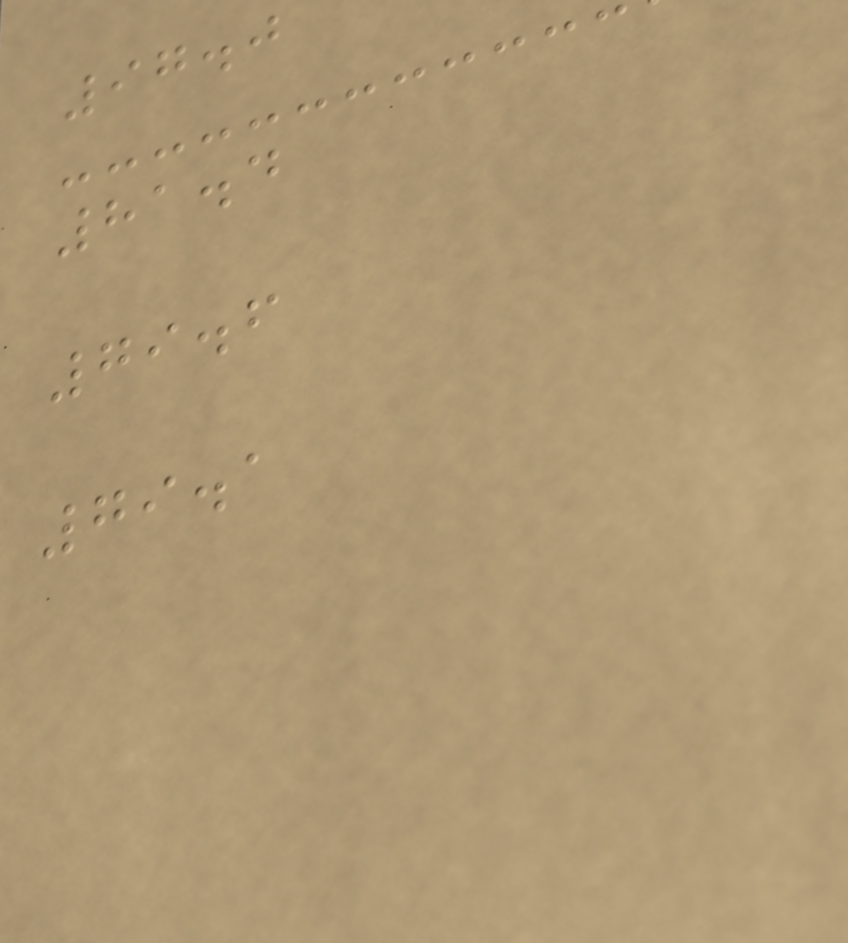97.0
81.4
79.6
79.1
